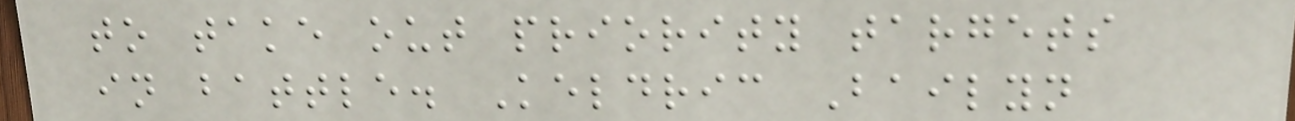to take out priority targets
in battle. Keldric Bailyn
